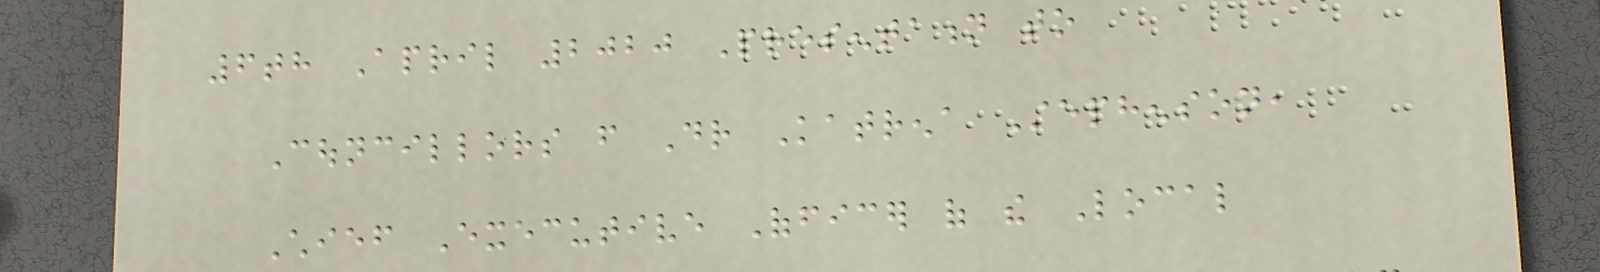6th April 2020 Presentation to
Councillors from Dr Katrena Stephenson,
Chief Executive Officer of the Local
